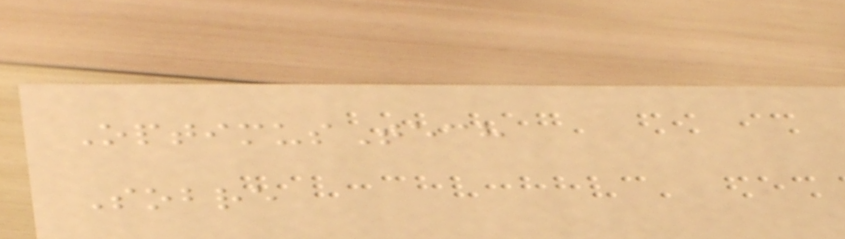OptimusTech
Sobre
